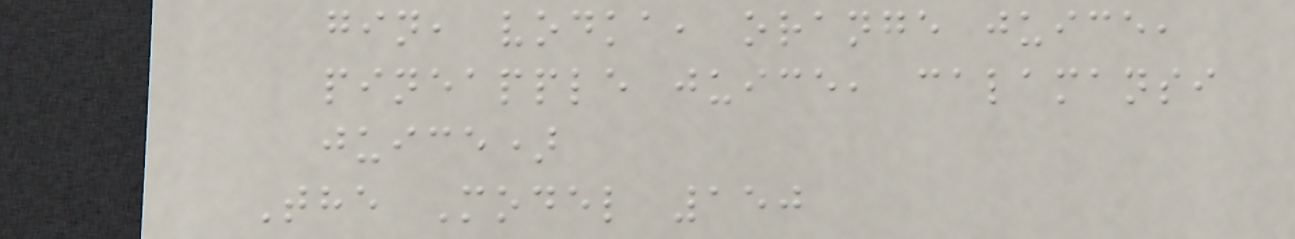gin, vodka, orange juice,
pineapple juice, calamansi
juice)
The Model 150
